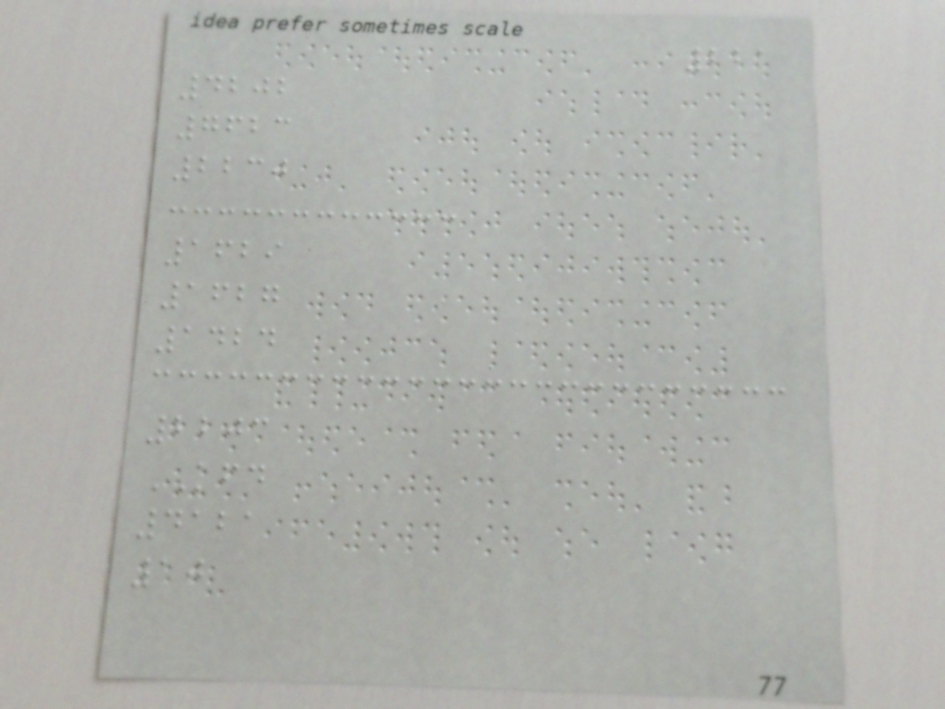221
4202
7623
2230
1629
1627
1424
2203
KFD
4121
10
